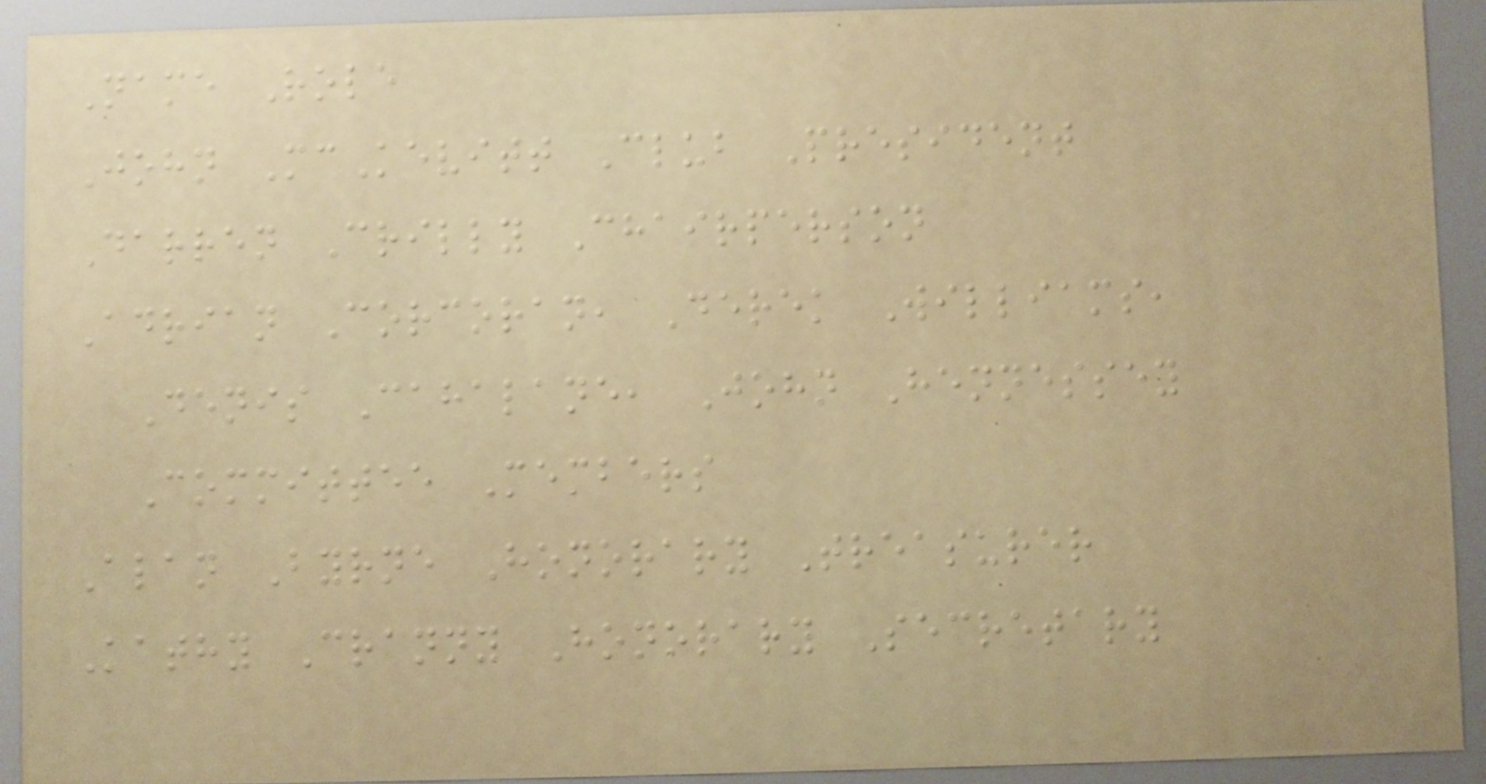Name Role
John McKevitt Club President
Darren Crilly Chairperson
Adrian Corcoran, Derek Williams,
Denis Cahalane, John Hennessey
Committee Members
Alan Byrne Honorary Treasurer
Kathy Cranny Honorary Secretary
